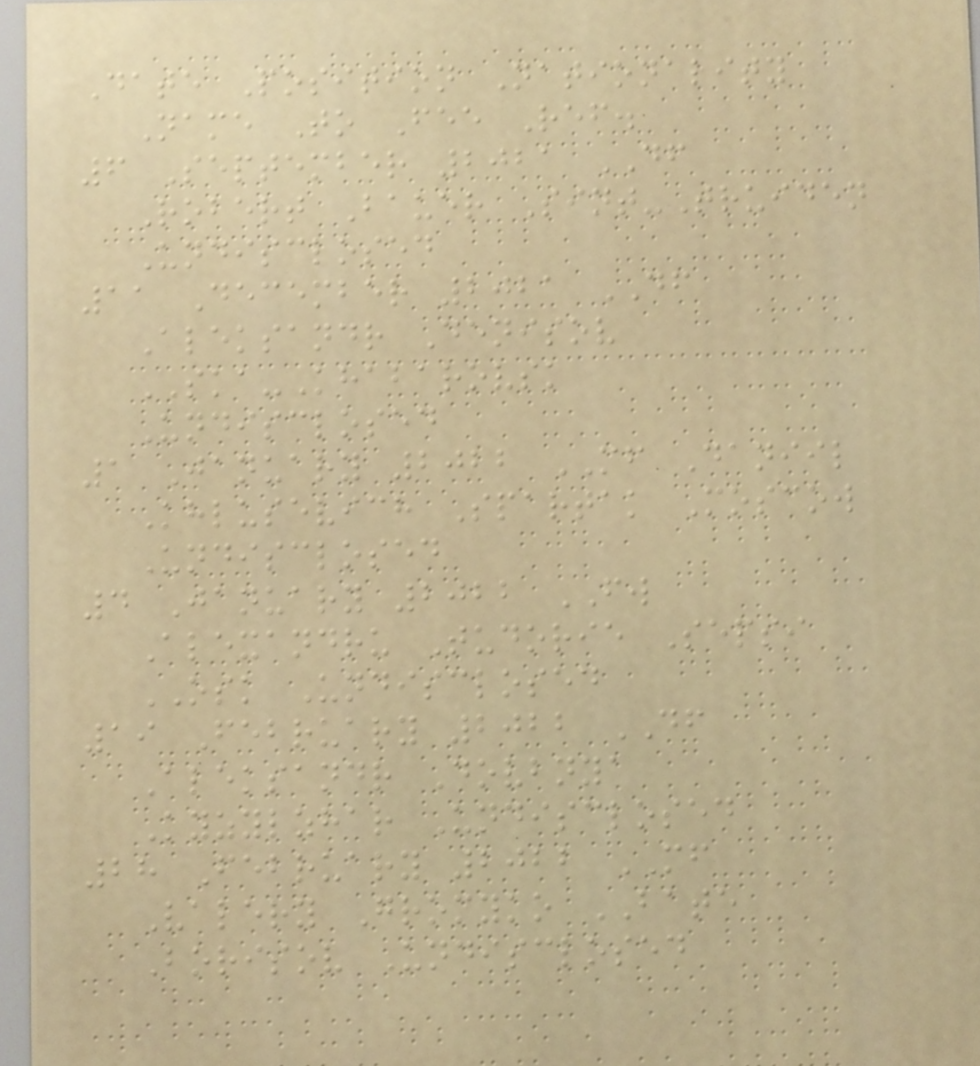Date Position Nationality
Name To Fee Ref.
6 September 2021 DF
Robert Bauer Sint-Truiden
Undisclosed
11 December 2021 DF
Aleksandr Denisov
SKA-Khabarovsk
Undisclosed
1 January 2022 MF Daniil
Khlusevich Spartak Moscow
Undisclosed
4 January 2022 FW
Alexandru Tudorie Sepsi
OSK Undisclosed
19 February 2022 DF
Aleksandr Dovbnya
Kyzylzhar Undisclosed
28 February 2022 MF
Valery Gromyko BATE
Borisov Undisclosed
